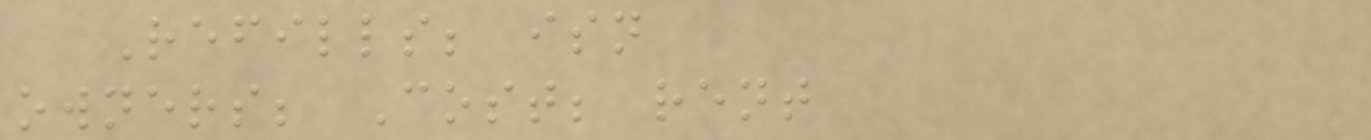Refills; isn
owners; Cost; rent
